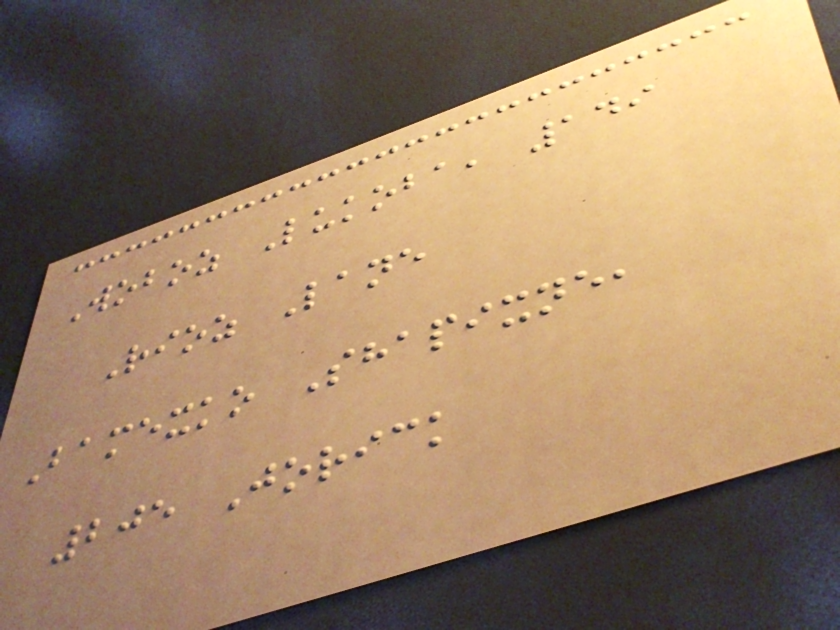Woboz Lukoba, 149
Rioz Lane
Bamexko Shapixne,
205 Jorick
